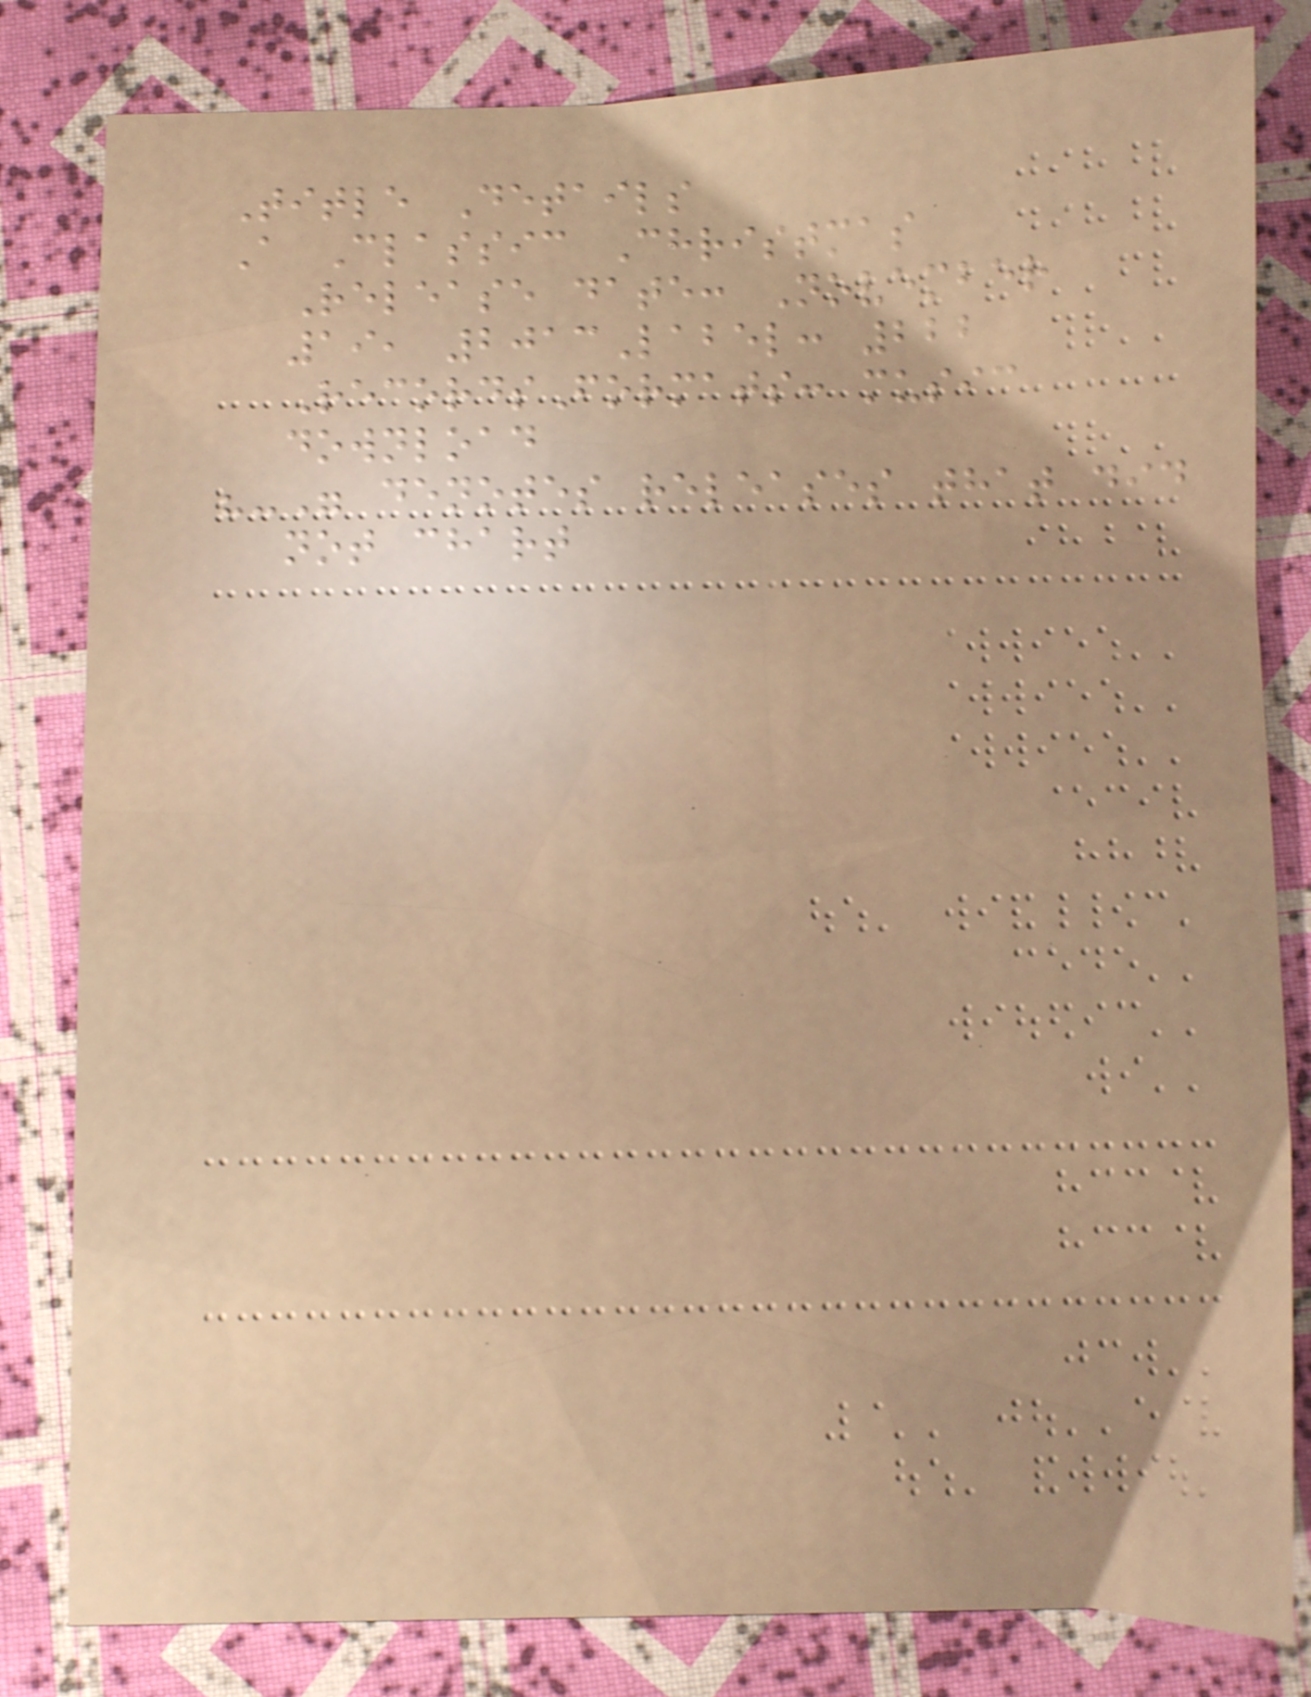Title Details
A Classic Christmas
Release date: November
19, 2013Label: 222
RecordsFormats: music
download
"-" denotes releases that did
not chart
